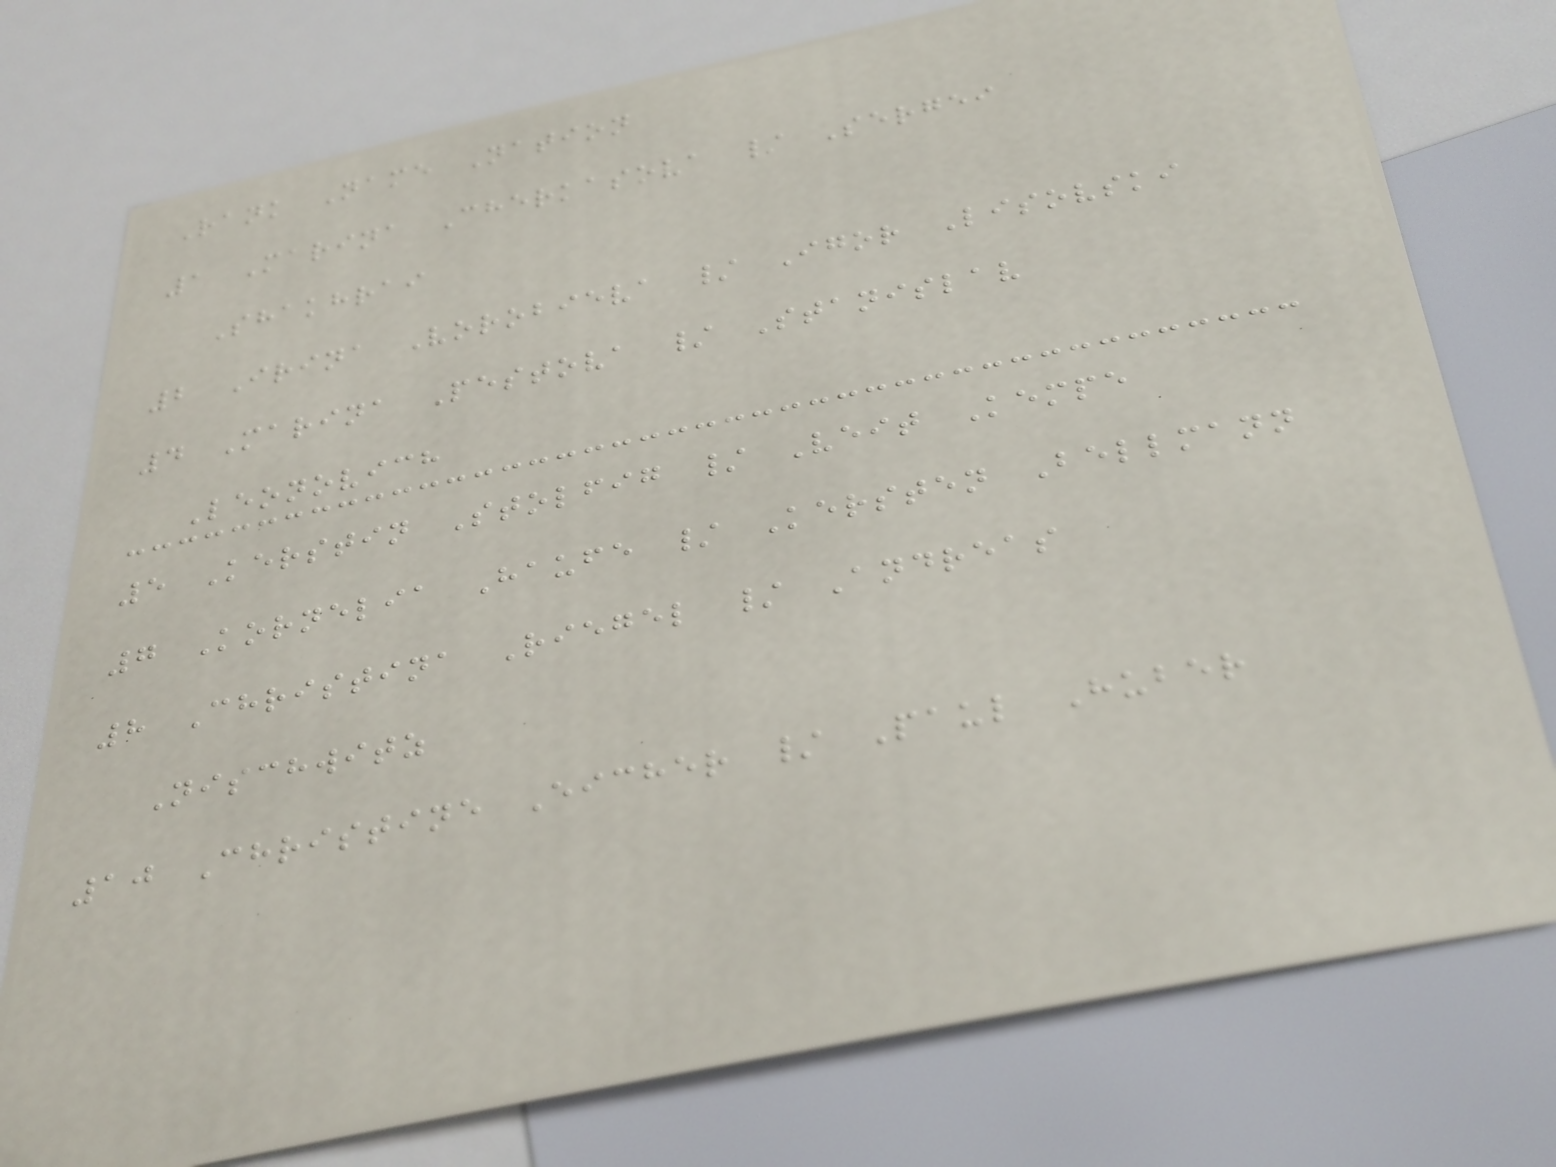Rank Name Nation
1 Marina Cherkasova / Sergei
Shakhrai
2 Irina Vorobieva / Igor Lisovski
4 Marina Pestova / Stanislav
Leonovich
5 Kerstin Stolfig / Veit Kempe
7 Kornelia Haufe / Kersten Bellmann
8 Christina Riegel / Andreas
Nischwitz
10 Christine Eicher / Paul Huber
